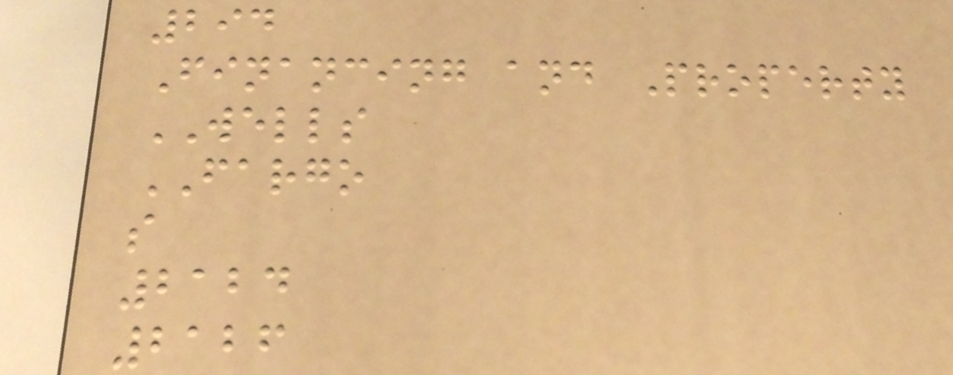294
Financing and Property
WELLS
FARGO
s
2124
2126
